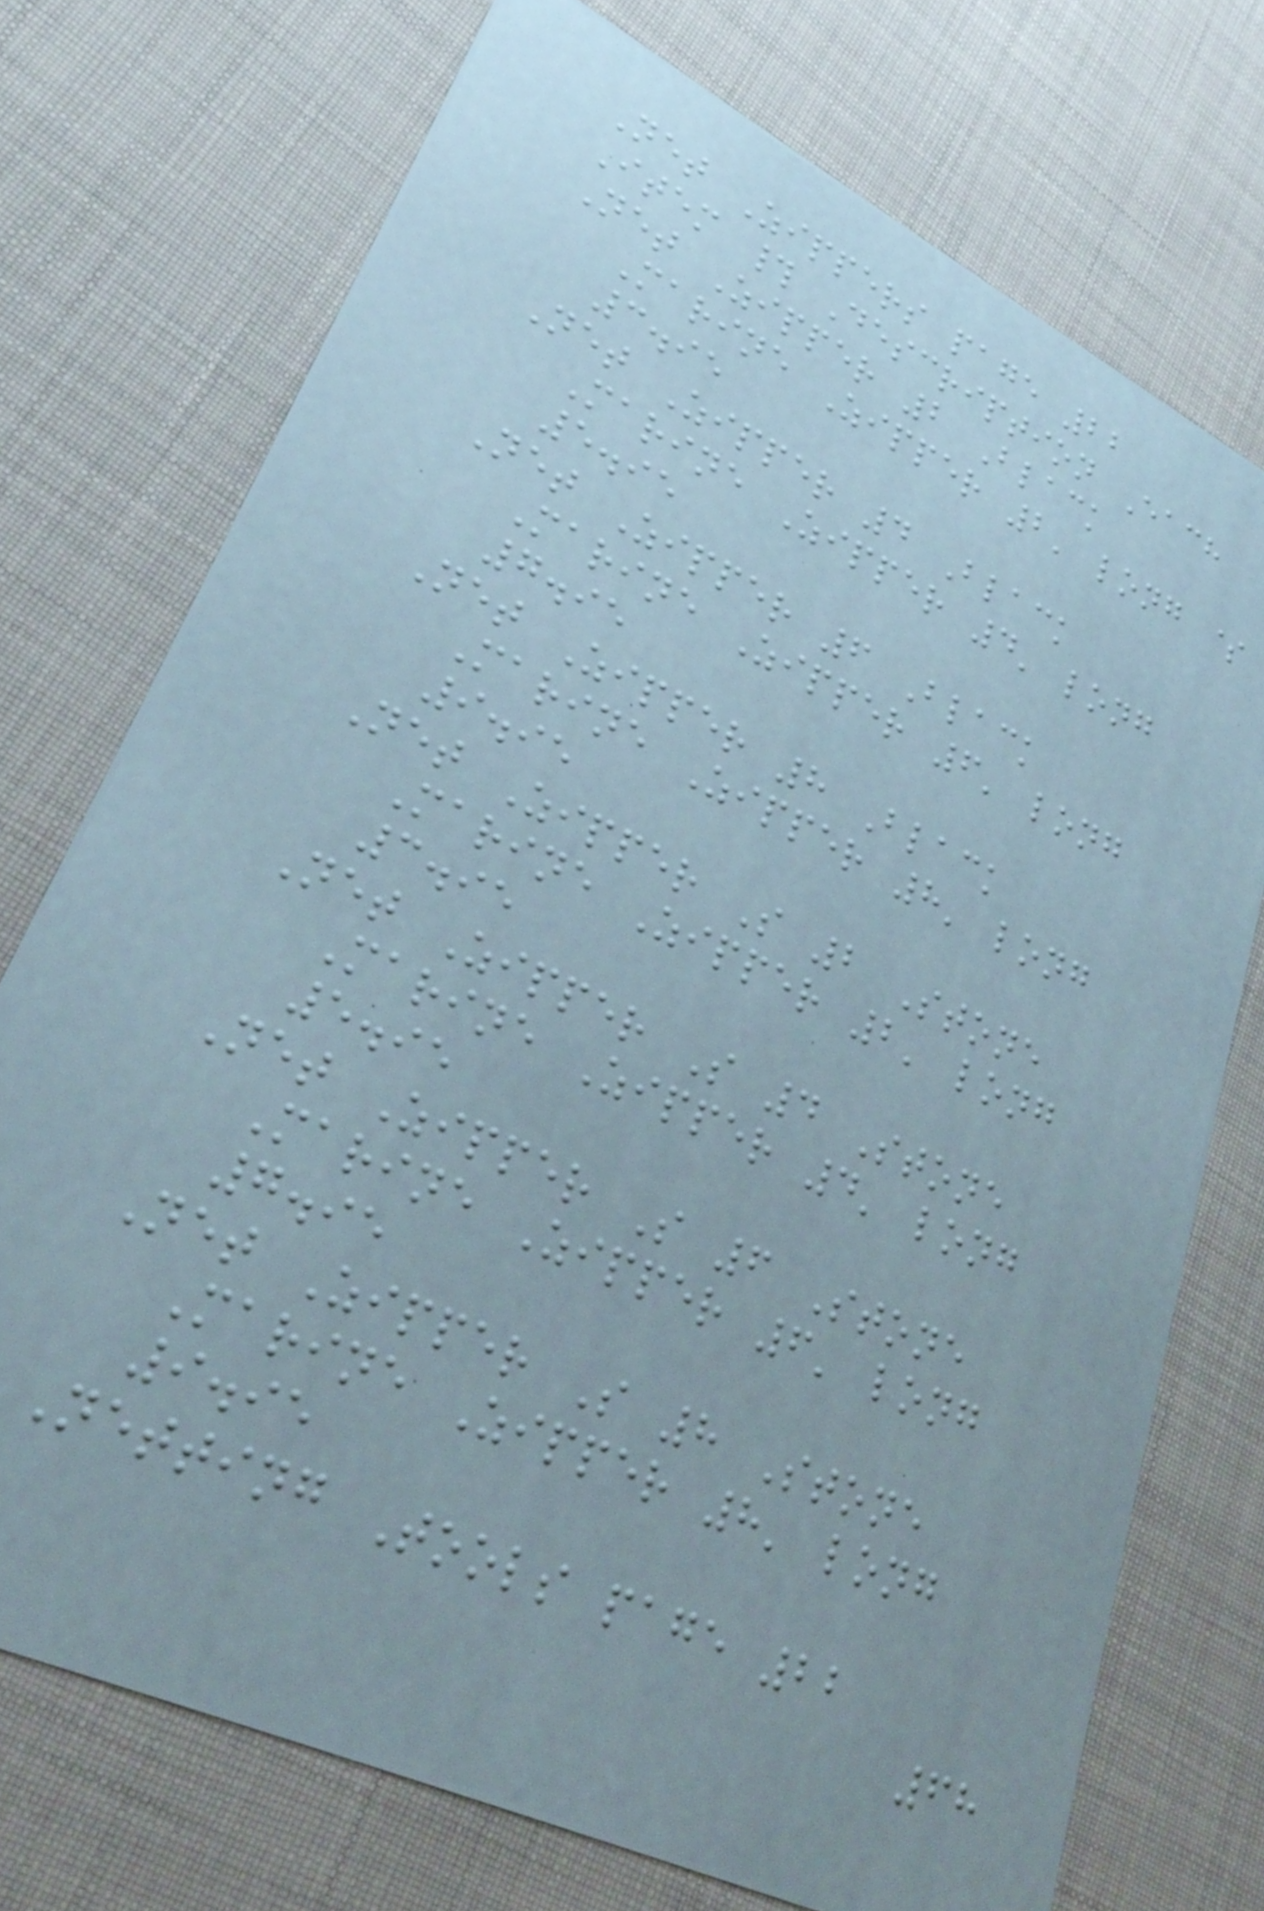Net Zippers page 22
Item # Description Each
Net Zipper 2 Black
Marine Zipper 2' long $
3.95
Net Zipper 4 Black
Marine Zipper 4' long
5.95
Net Zipper 6 Black
Marine Zipper 6' long
7.95
Net Zipper 8 Black
Marine Zipper 8' long
9.95
Net Zipper S 2 Stone
Marine Zipper 2' long
3.95
Net Zipper S 4 Stone
Marine Zipper 4' long
5.95
Net Zipper S 6 Stone
Marine Zipper 6' long
7.95
Net Zipper S 8 Stone
Marine Zipper 8' long
9.95
Netting Tools page 22
68
